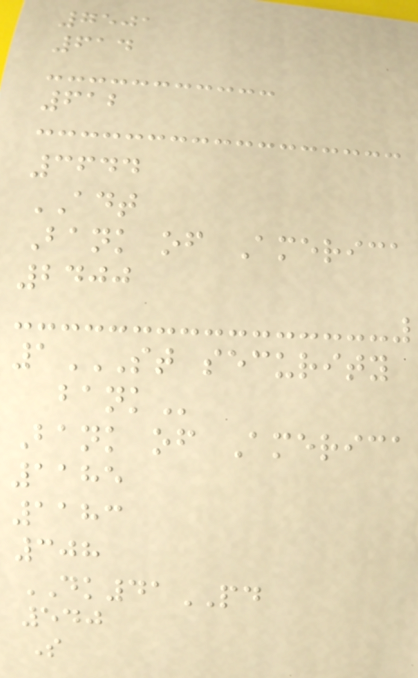7501
614
612
3644
ADT
Bank of America
2400
1ST SECURITY
BANK
Bank of America
1185
1183
308
DK41PD
540
S
